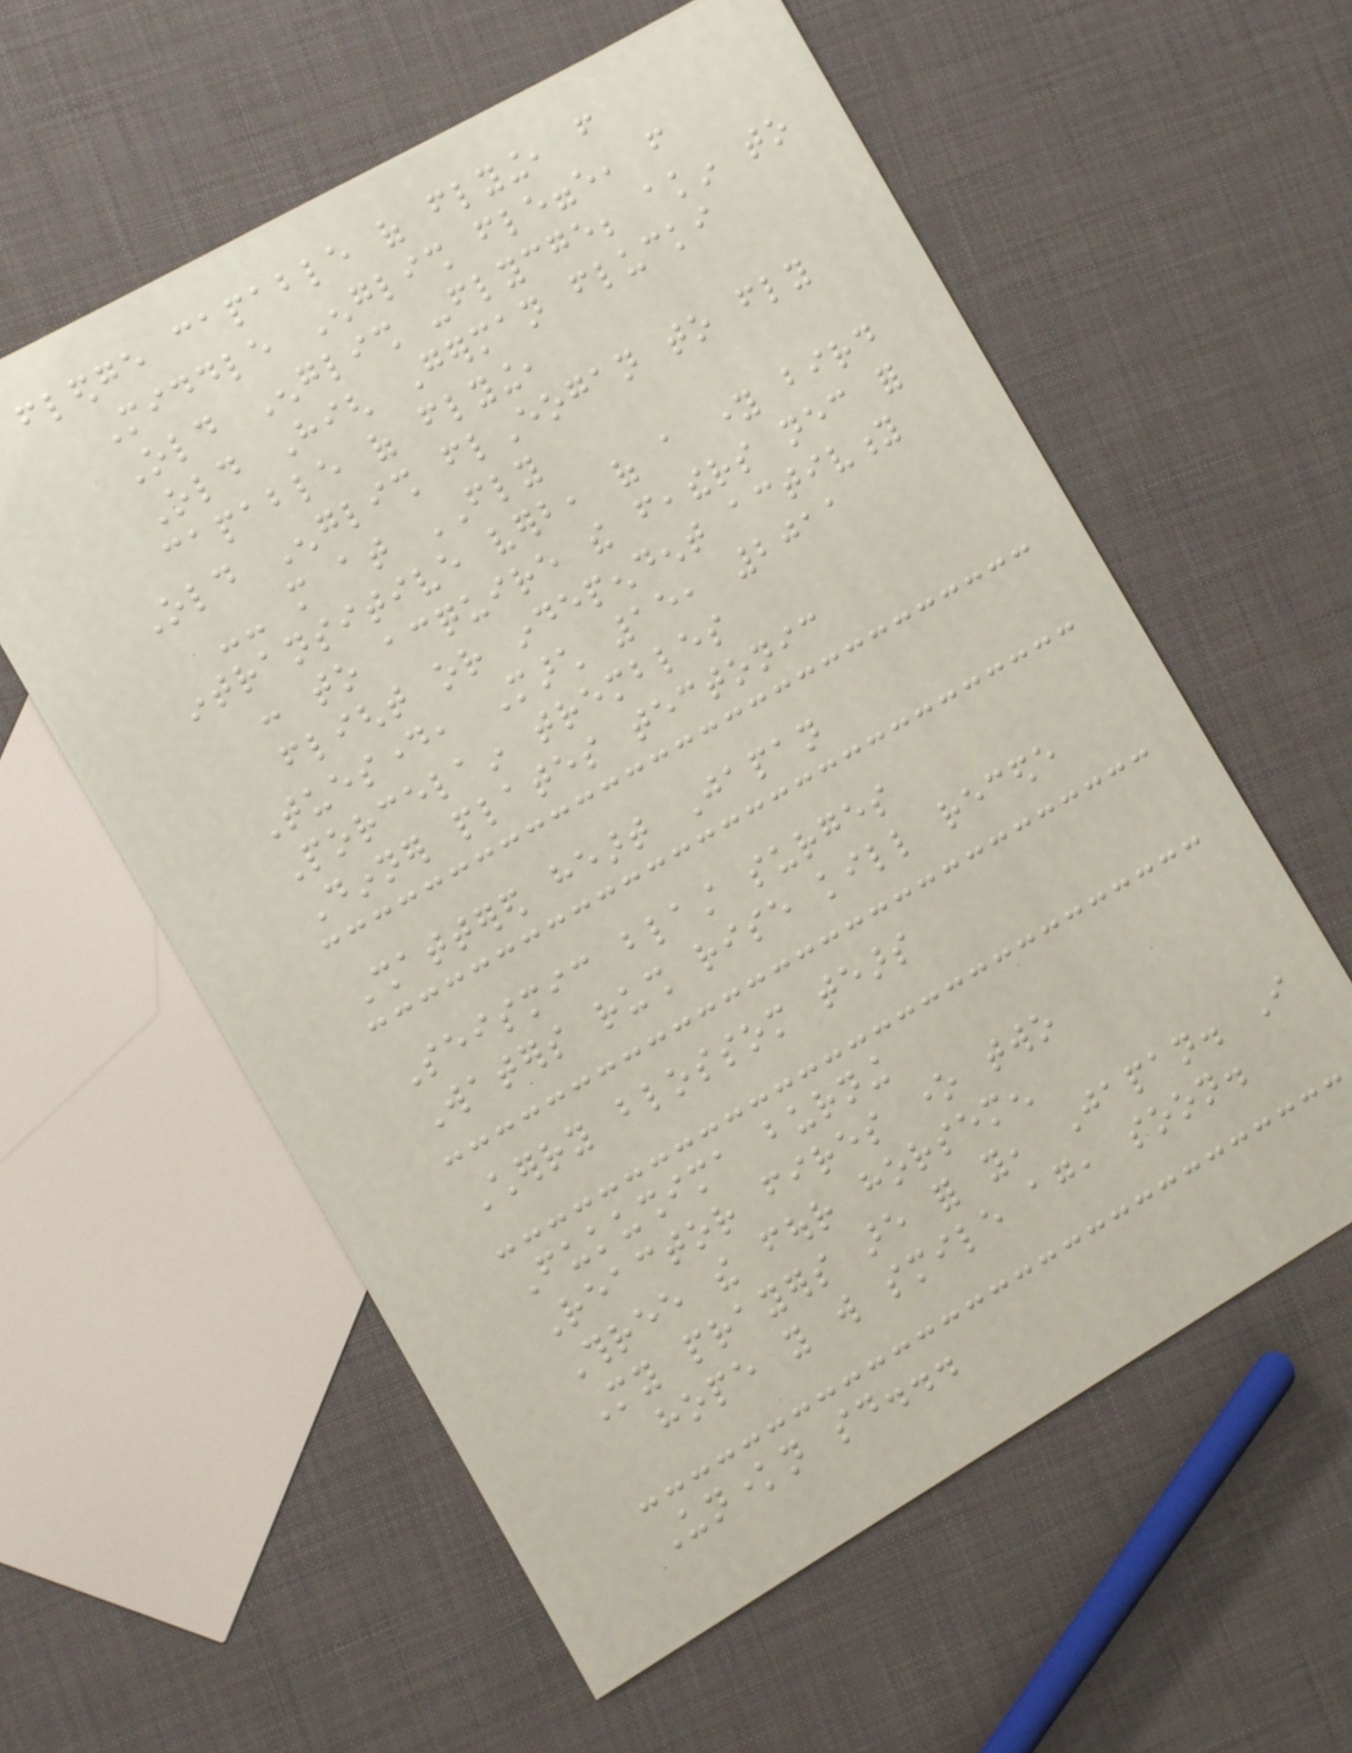fledge capable of flying, from
Middle English flegge, from
Old English -flycge; akin to
Old High German flucki
capable of flying,
Old English flEogan to fly
-- more at FLY
intransitive verb, of a young bird
: to acquire the feathers necessary for
flight or independent activity
Tuesday, March 15, 2011
Porcelain trembles
Dinner plates tectonic
Shattered heart Japan
Seismic blast surges
Waters rush rise kill recede
Cherry blossom tears
Fukushima burning
Reactor fires one two
Three the four horsemen
My prayers are for you, Japan. I
hope you will smile again, soon.
Unknown said...
